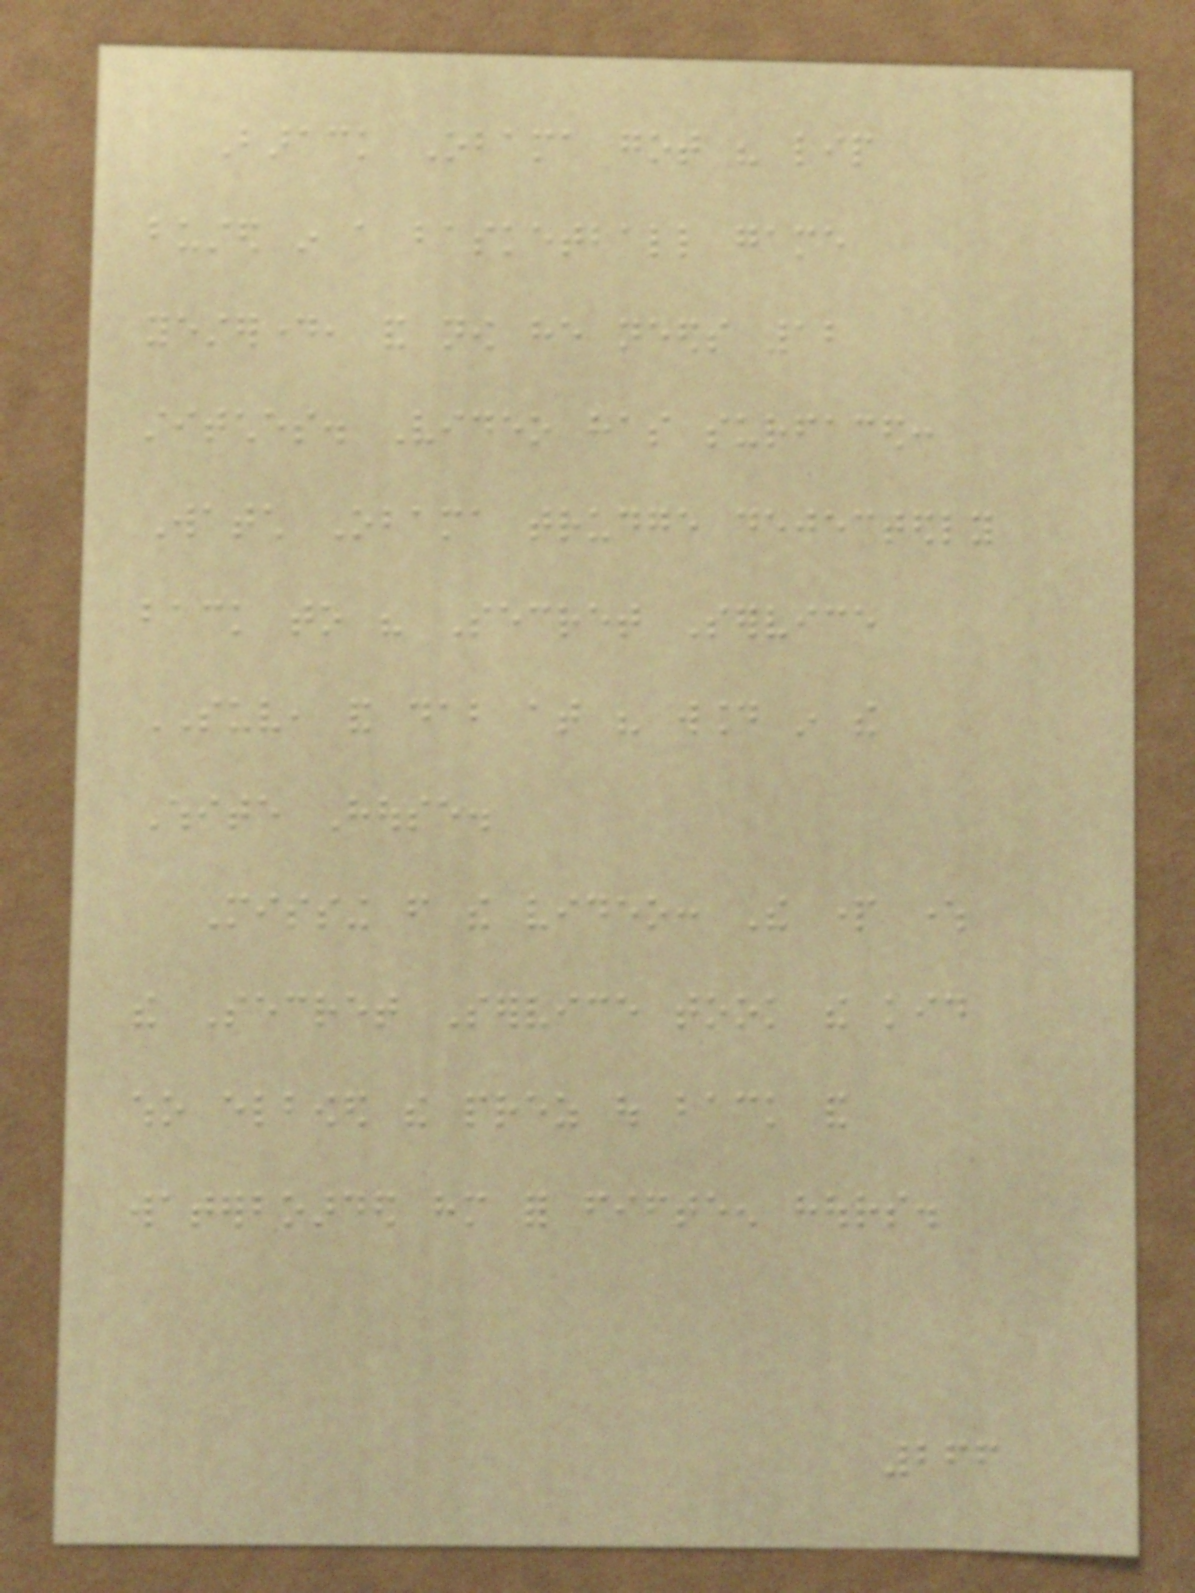Barack Obama got his lip
busted in a basketball game
yesterday, and now he needs 12
stitches. Video has surfaced:
Watch Obama trudge dejectedly
back to his Secret Service
SUV, and dab at his wound in the
White House.
Missing from the video: The part where
the Secret Service took the kid
who elbowed the prez out back and
waterboarded him for fifteen hours.
266
